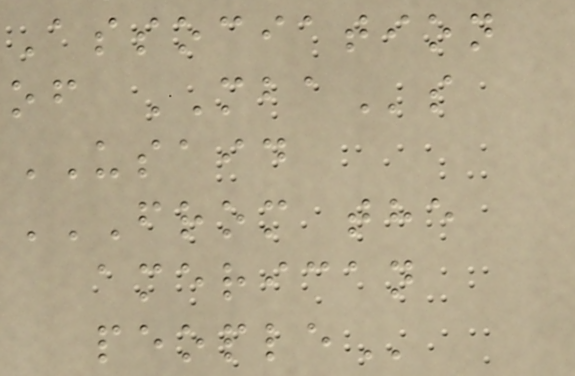Association
of MBAs
USAID
FROM THE
AMERICAN
PEOPLE
